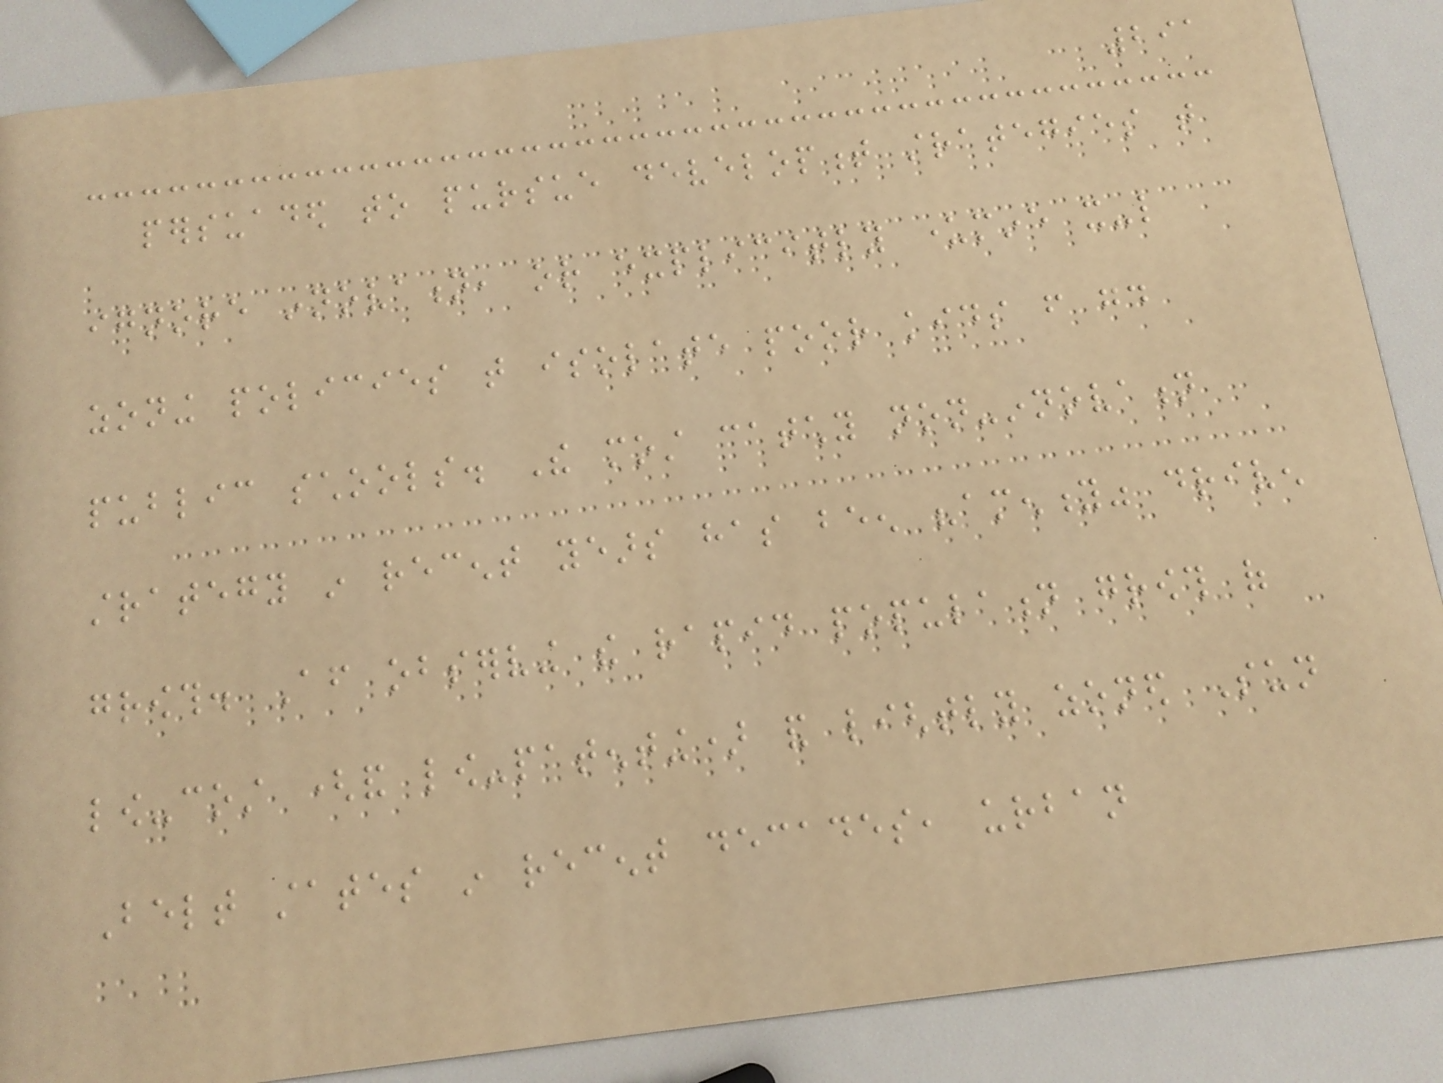291
persuaded to pursue development strategies that
ignore innovation, or explicitly undermine it-like
zoning policies that isolate poor kids from good
public schools. The most catchy non-innovation
strategy in recent years has been "amenity" driven
growth. After observing the rapid population growth of
low-cost (and low-patenting) and lightly zoned Sun
Belt states in recent decades, urban
